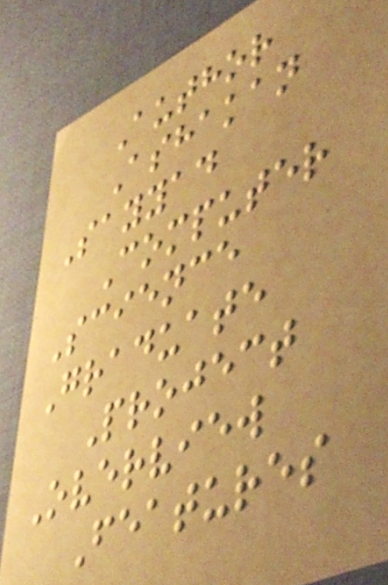Author
Ashakan
Sayyad
Computer
Science
Graduate
Project
Overview
Features
